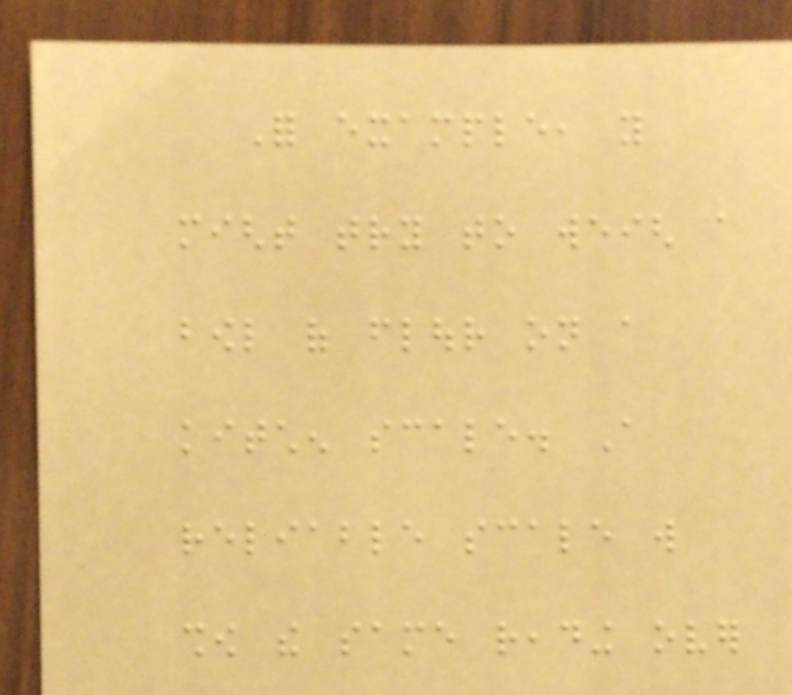For example, you
might try to weigh a
bowl of flour on a
kitchen scale. A
reliable scale will
show the same reading over
